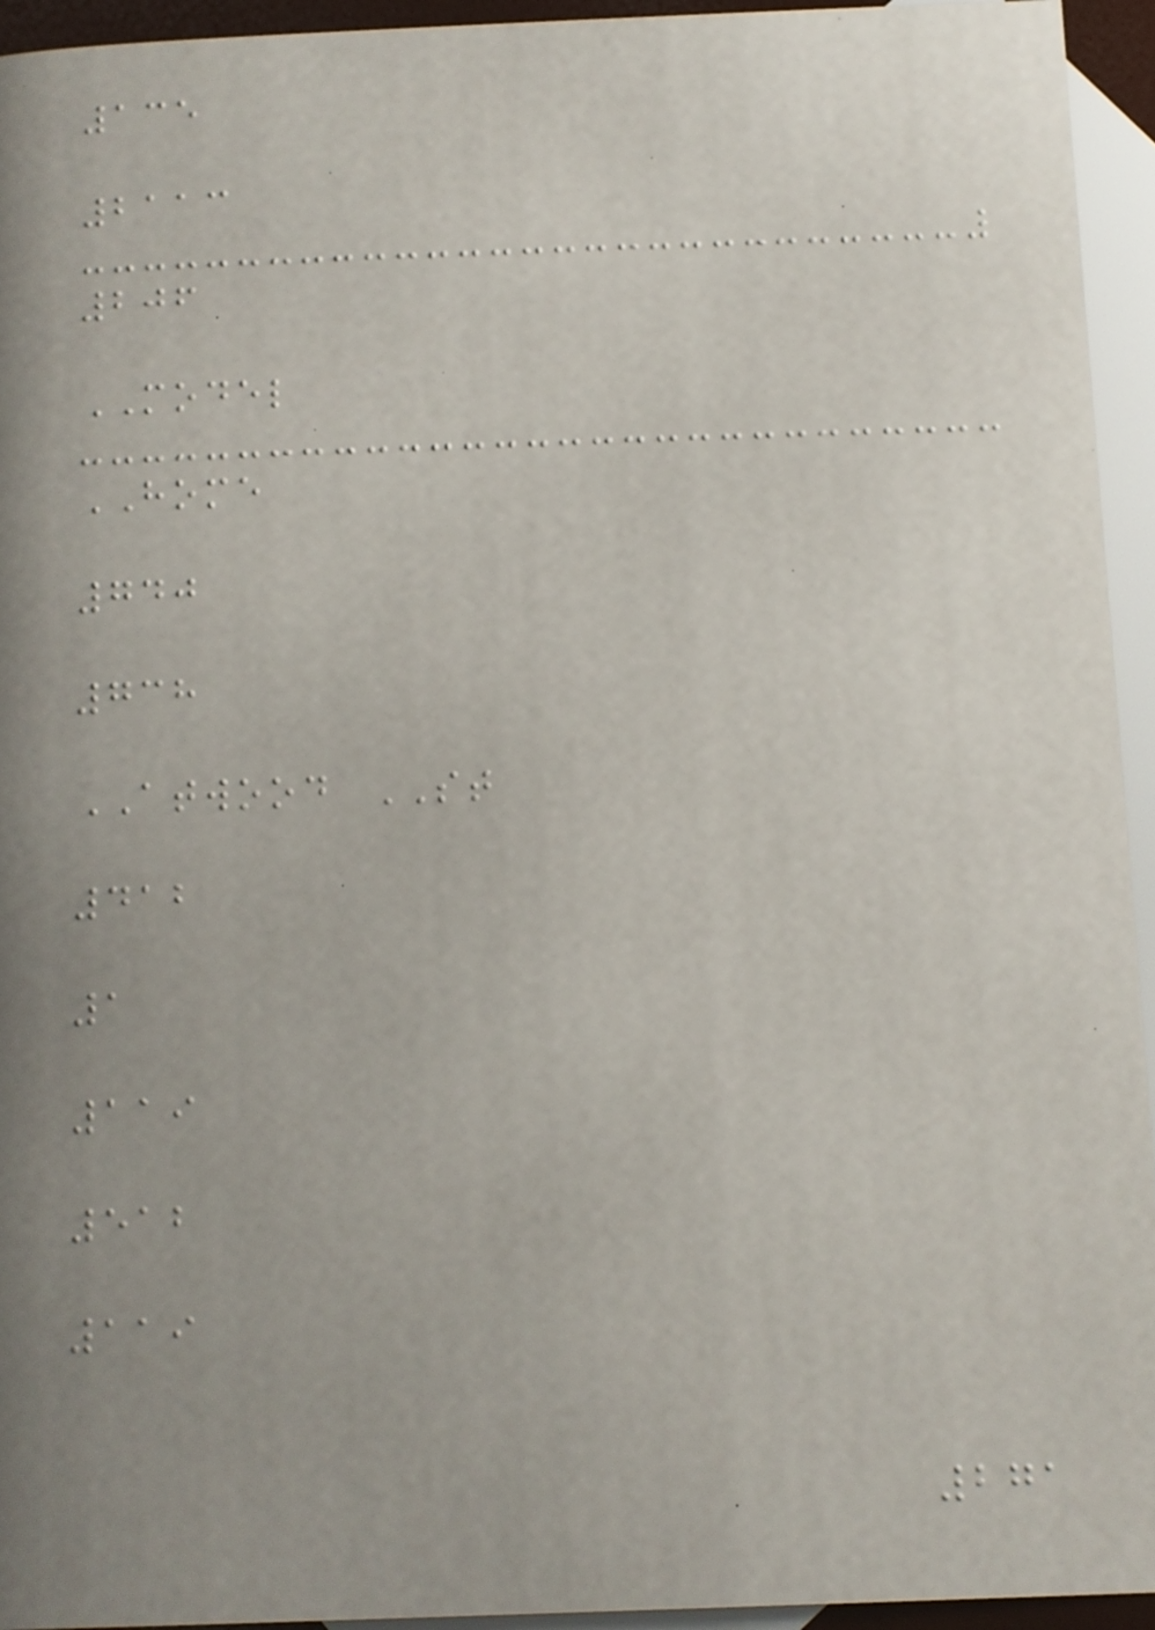135
2113
206
MODEL
HOME
740
738
ATWOOD ST
412
1
119
512
119
271
